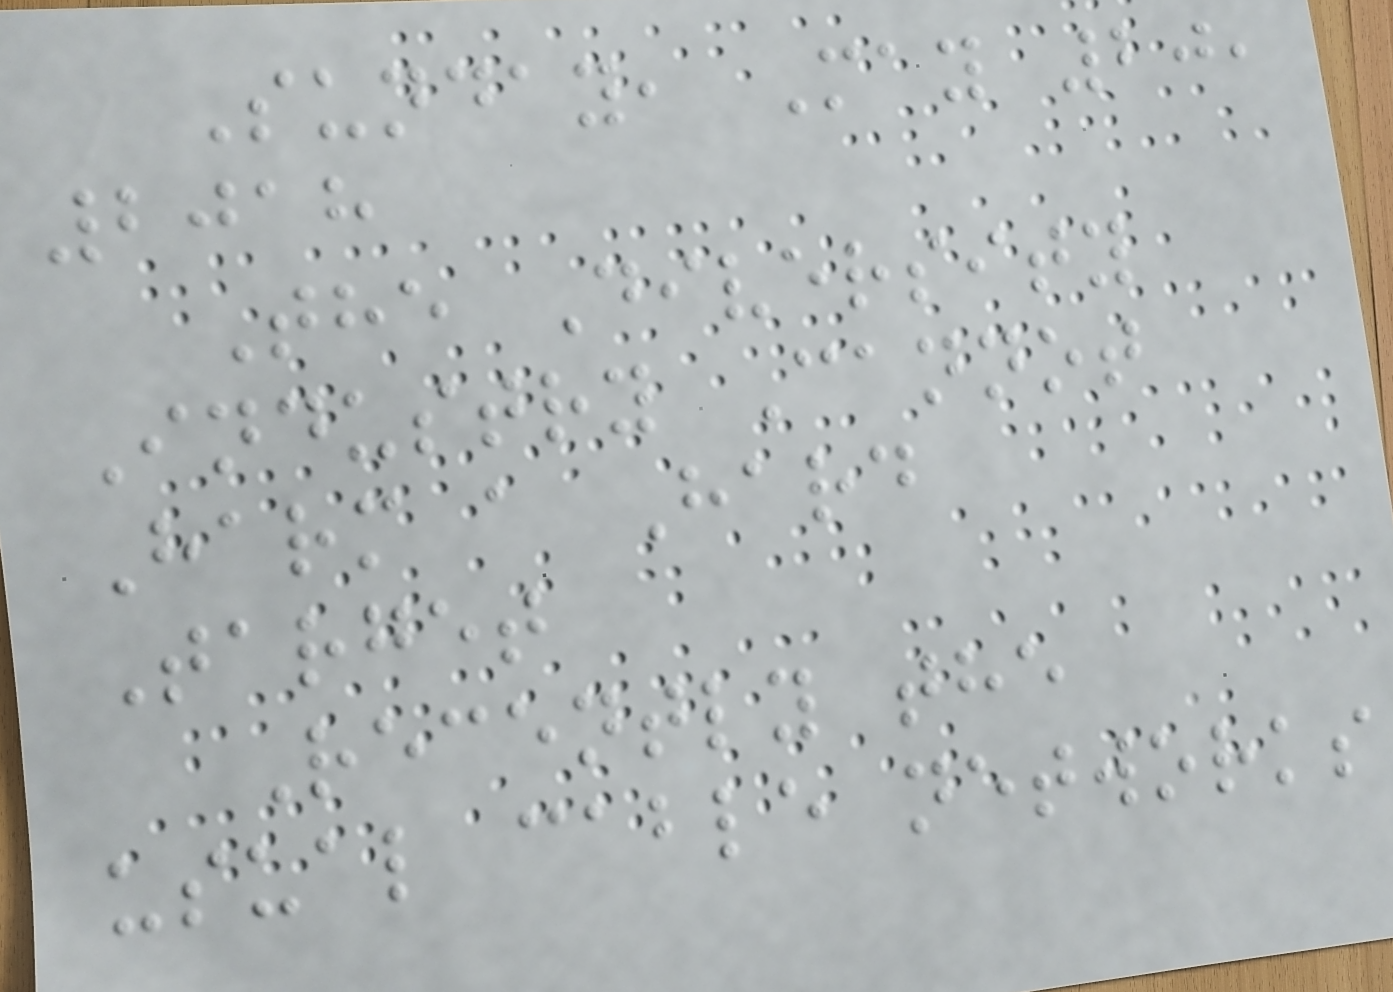Sunday, May 20,
2018
The Diversity
Industry Cannot
Harm a Hard
Target
Recently the
usual cable networks
